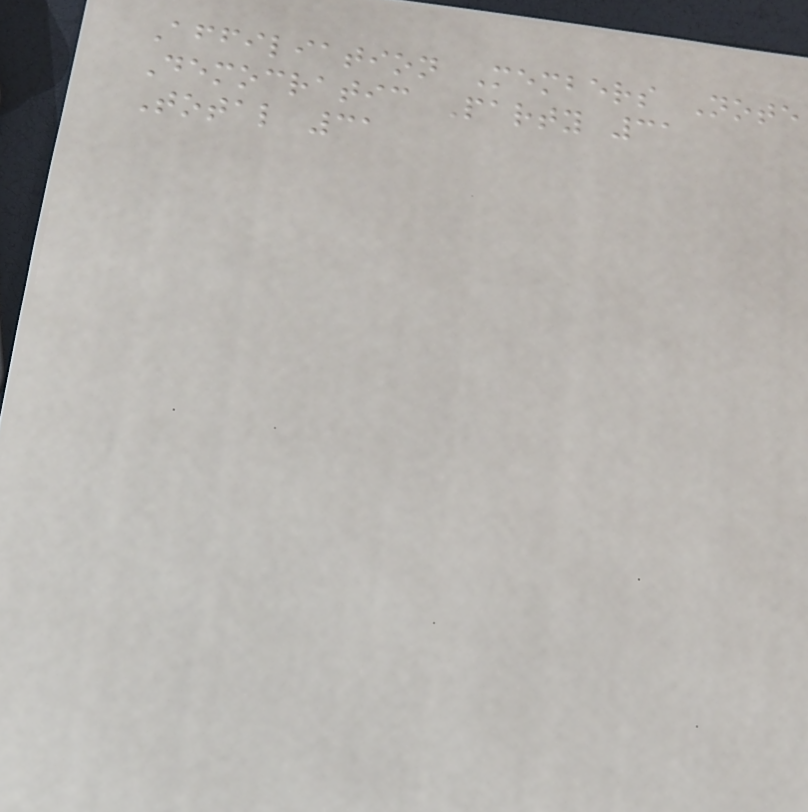Affiliation Members Note
Democratic Party 31
Total 31
